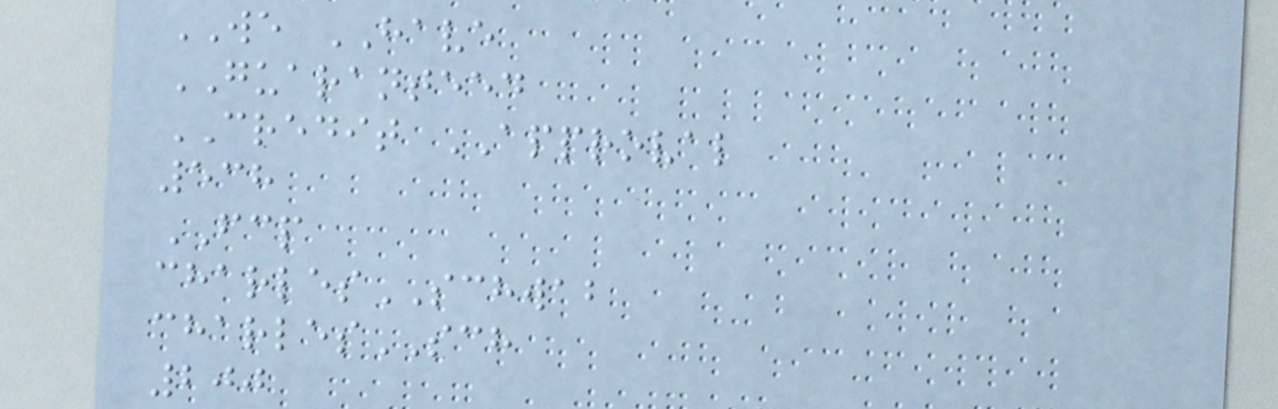WE HAVE
GUARANTEED
CREDIT APPROVAL
538
FCP
charlesSCHWAB
charlesSCH
200
